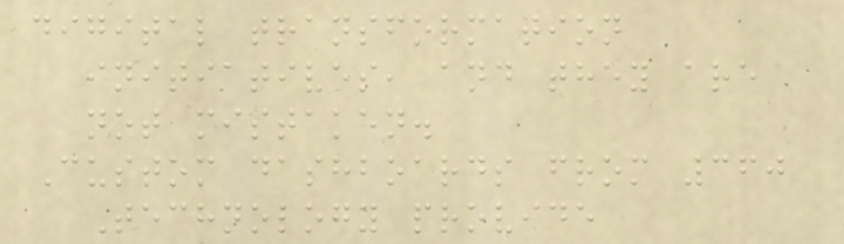digital transformation
initiatives, and they are
not mistaken.
Custom dashboards from 360
Technology provide
